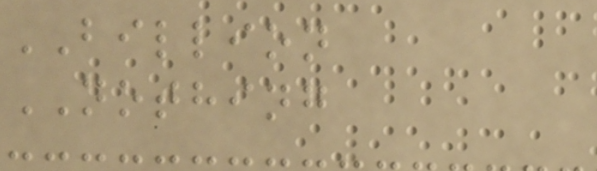BILLION
NOTHING
